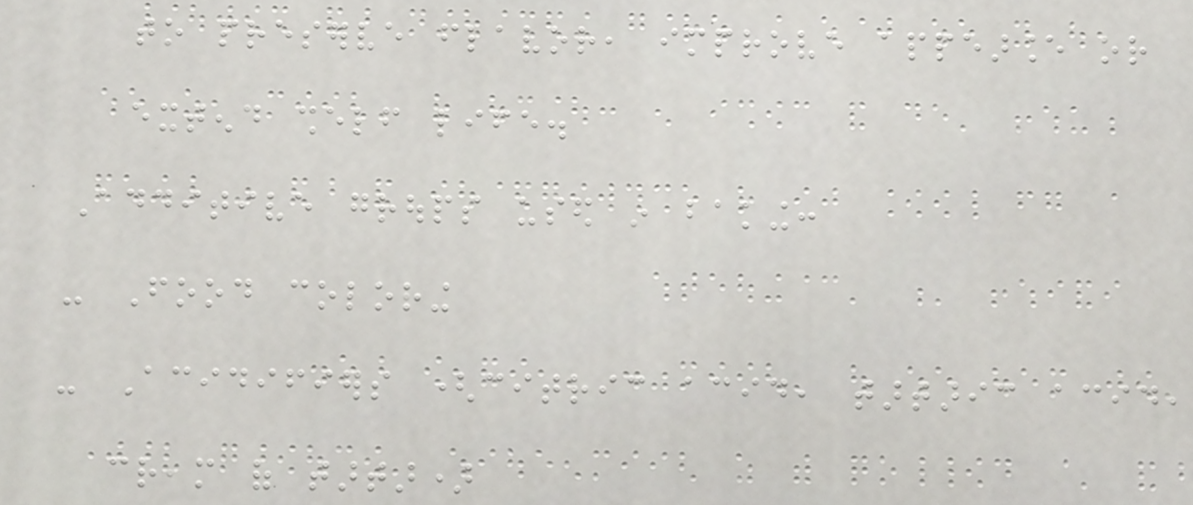to preserve flavor, improve appearance or
extend shelf life.
Additive groups used in baking:
- Food coloring
- Acidifiers (citric acid, tartaric acid,
cream of tartar)
